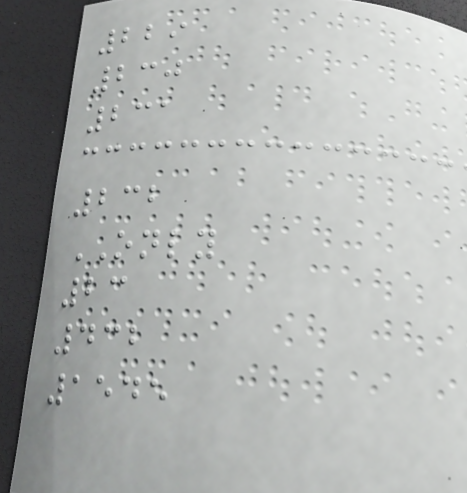229
230
231
232
ONLY
23
432
1545
